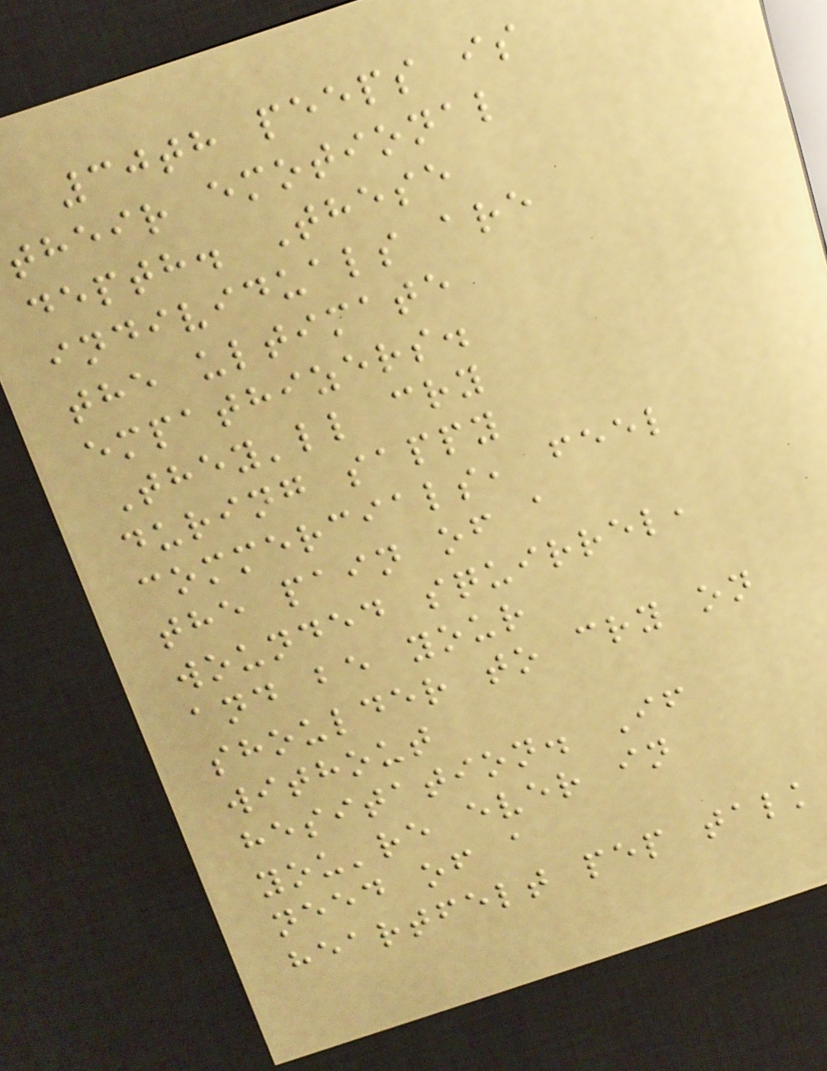30th peeps is
their emotional
depth. These
individuals are
the ultimate
empathizers.
They'll cry
during sappy
commercials, feel
the pain of a
wounded squirrel,
and be your
shoulder to cry on
without
hesitation. If
you're ever in
need of a
heartfelt pep talk
